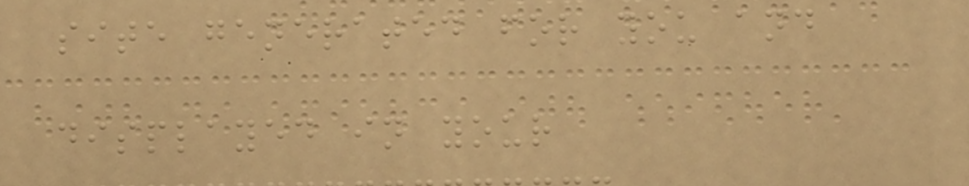site generated for you and
displayed in your
